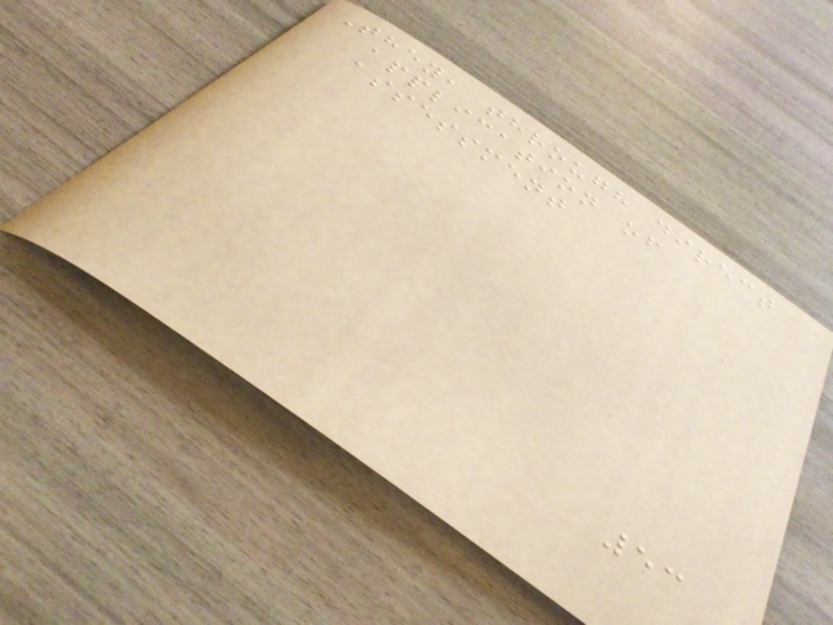They, through direct
application of
assessment
53
